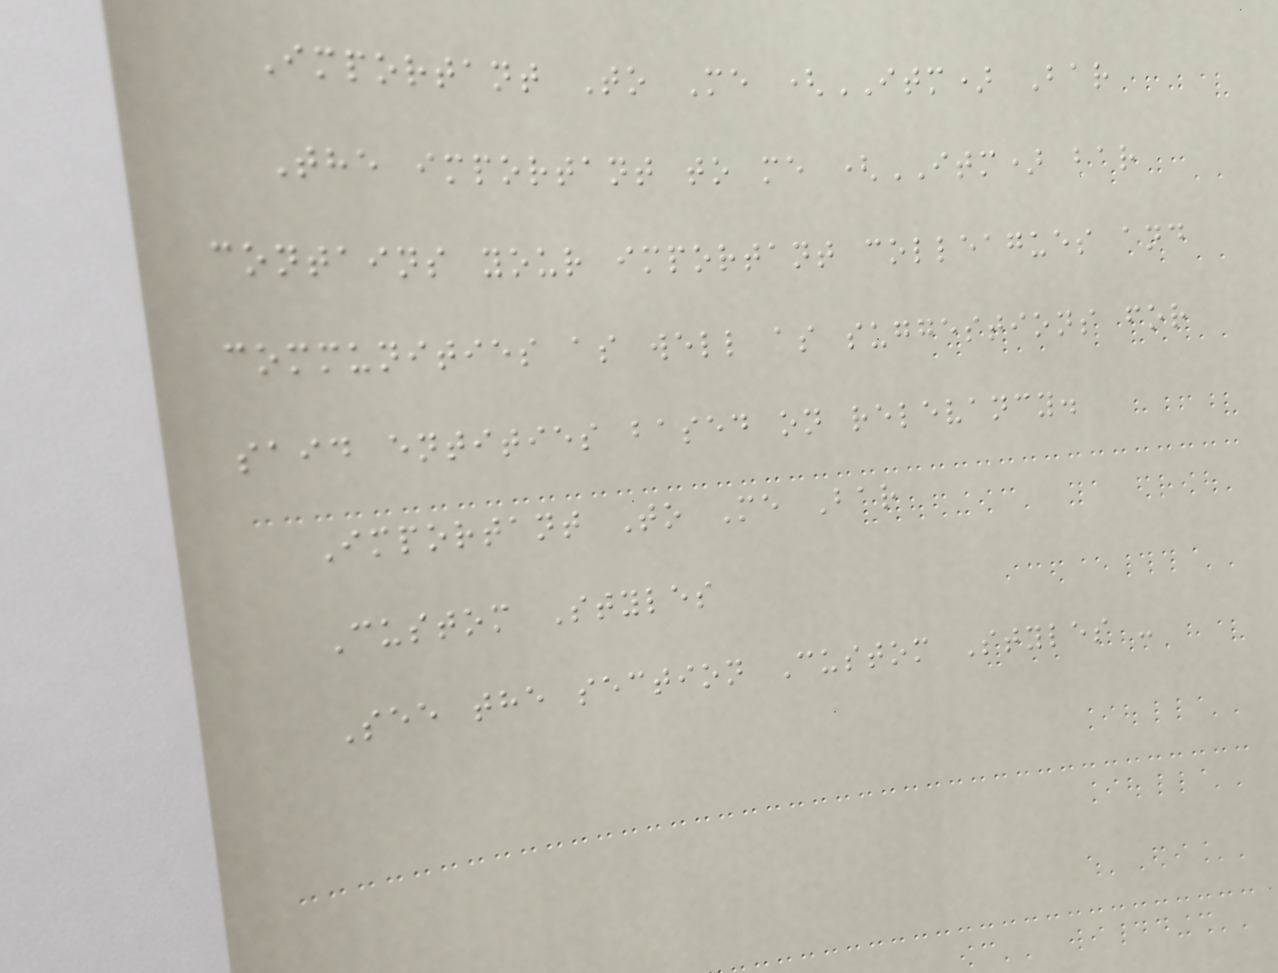Important To Me (ITM) Bar
The important to me (ITM) bar
contains your important colleagues and
communities as well as suggestions for
said entities based on relevancy.
Important To Me Bar
Custom Styles
See the section Custom Styles -
